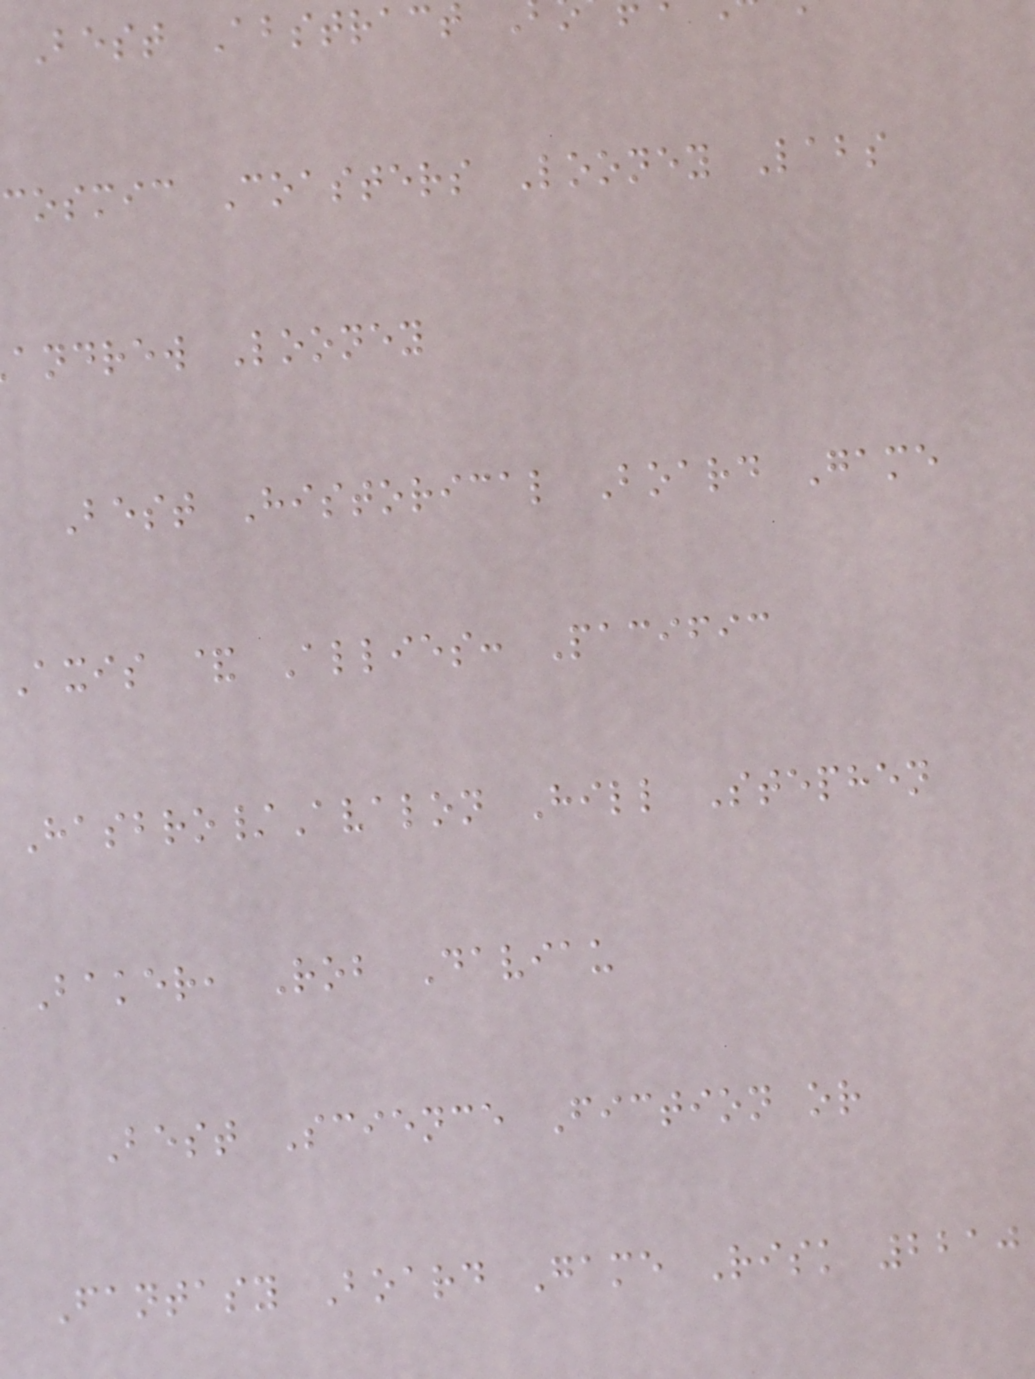Best Abstract
cosmic Coasters Looney Labs
andrew Looney
Best Historical Board Game
Axis & Allies: Pacific
Hasbro/Avalon Hill Stephen
Baker, Rob Daviau
Best Science Fiction or
Fantasy Board Game Risk 2210
